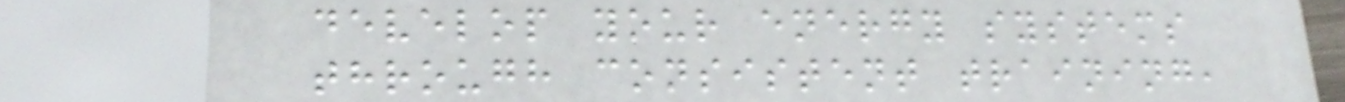develop your energy systems
through consistent training,
